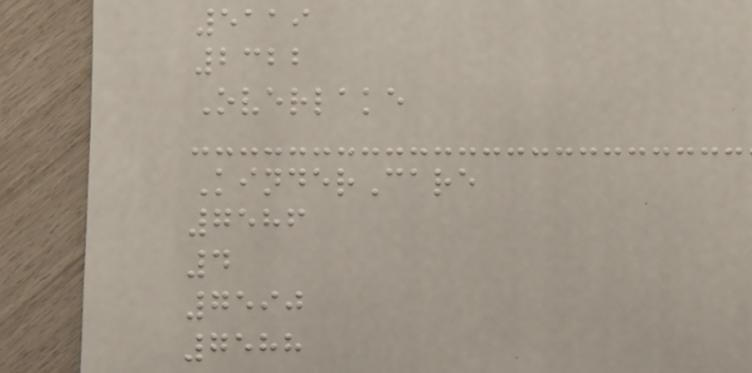5119
2322
Overlake
KinderCare
7586
4
7590
7588
